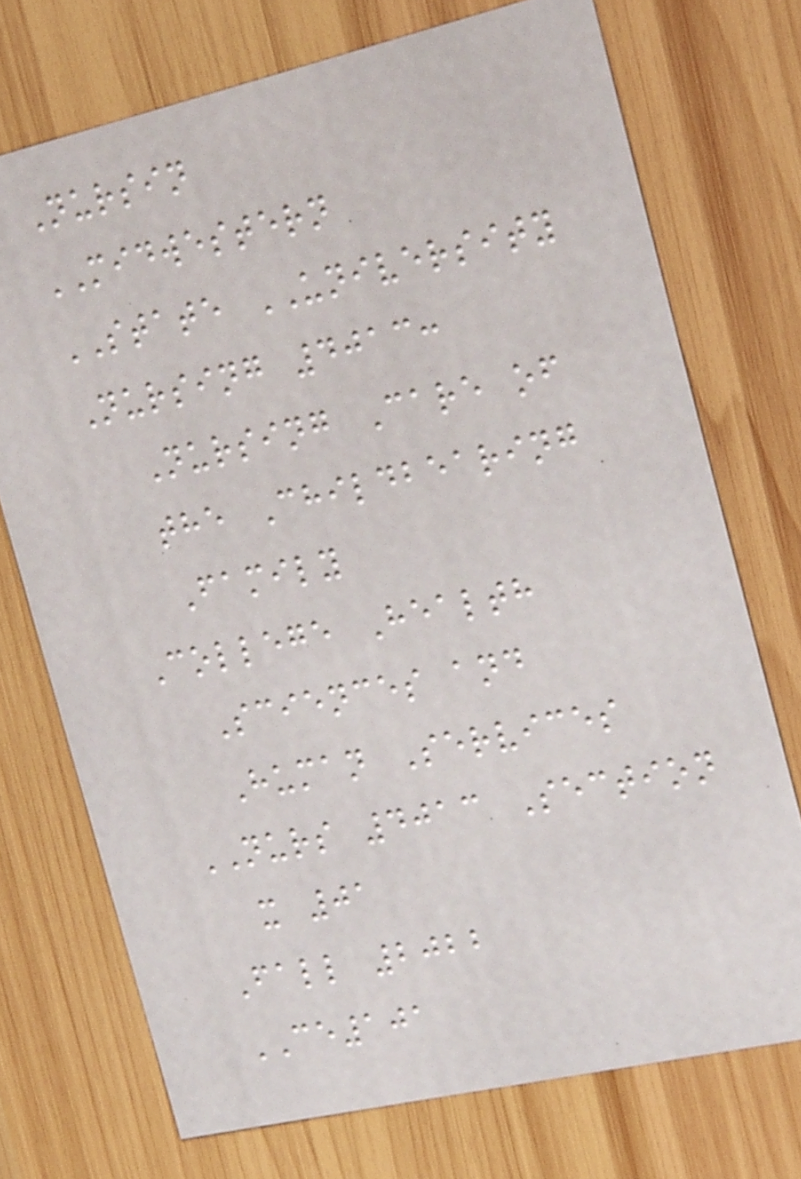Nursin
MIDWESTERN
STATE UNIVERSITY
Nursing 4013:
Nursing Care of
the Childbearing
Family
College Health
Sciences and
Human Services
NURS 4013 Section
x 01
Fall 2022
CE101
